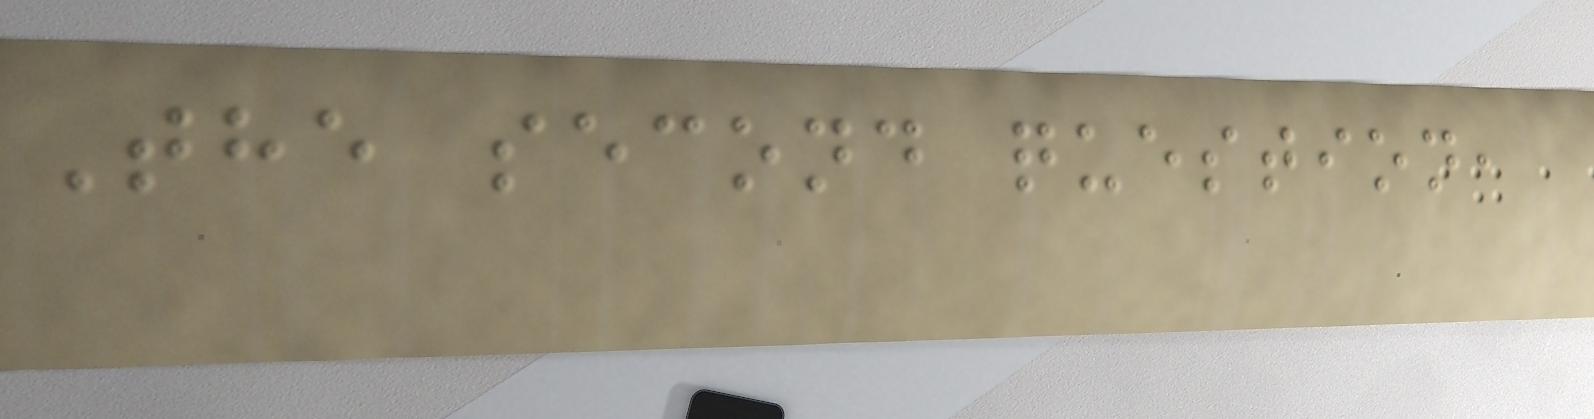The second question,
